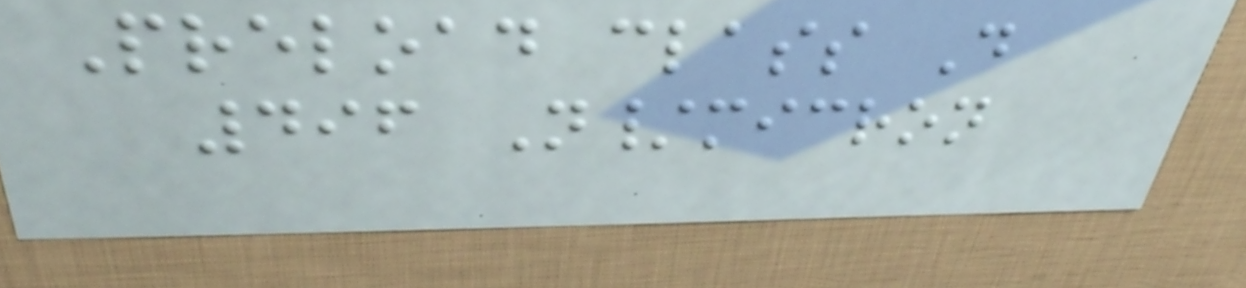Preload class D
496 N/micron
